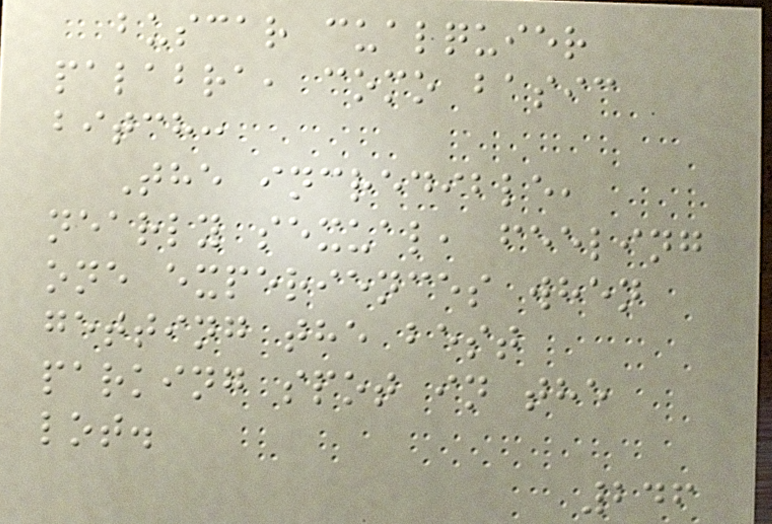buscar cualquier
palabra, como basic
bitch:
The incredible,
nearly sexual, feeling
one experiences when
getting the best
parking spot in the
lot.
246
